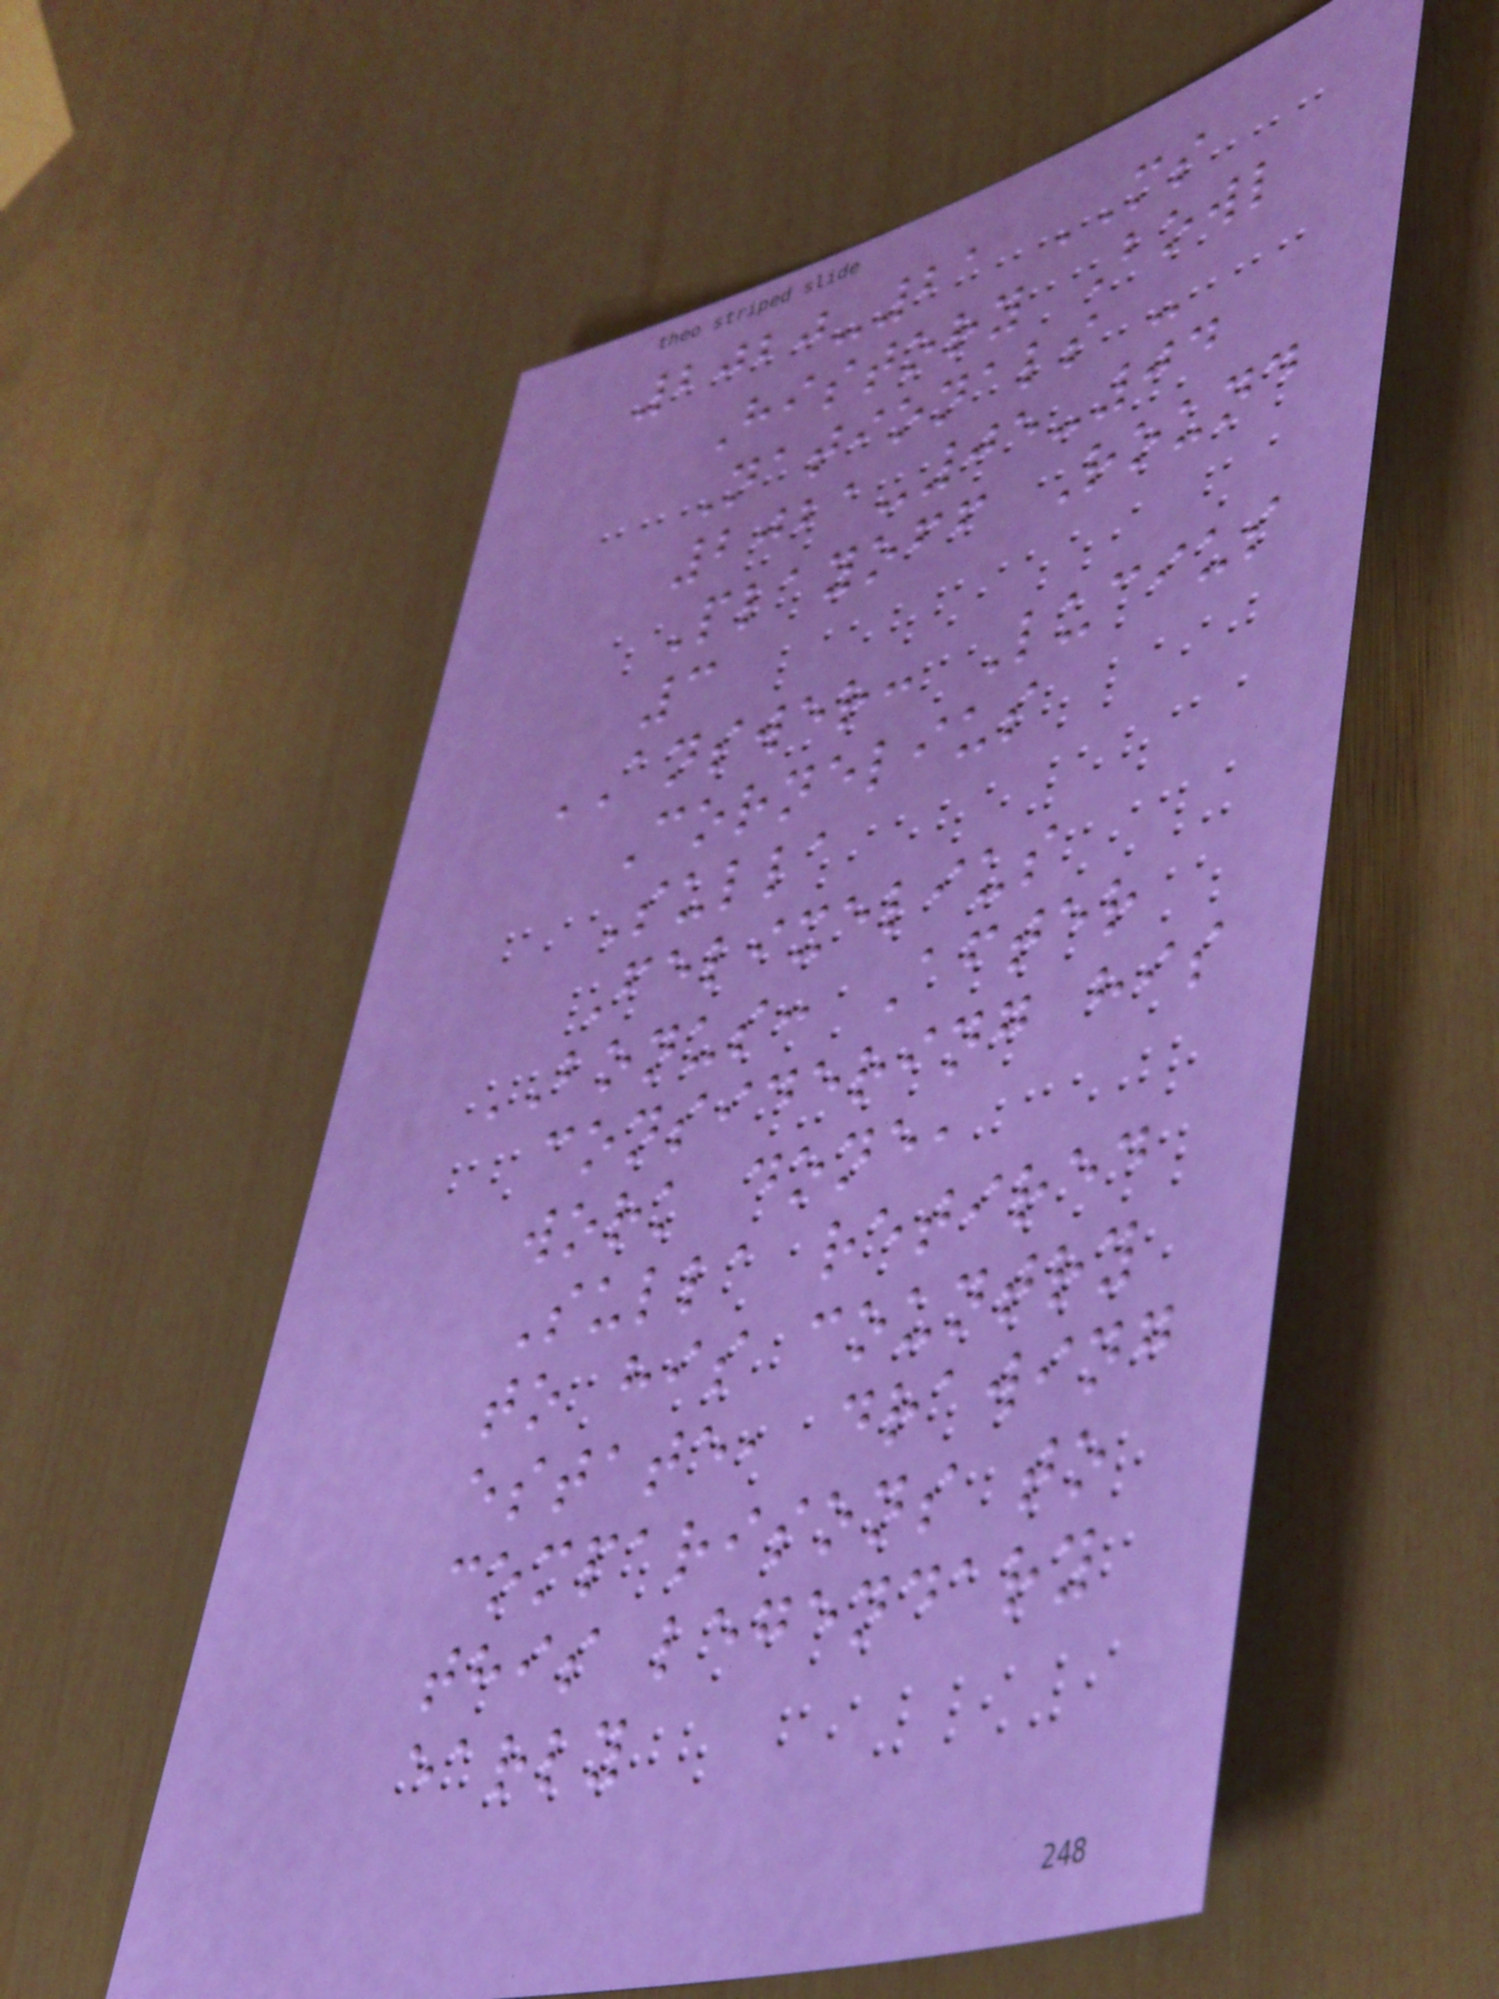2020-21 MS
History Bowl
Nationals -
2021-05-04
Playoff Round
3
ANSWER: Lucius
Cornelius
Sulla
Felixelius
BONUS: After
considering his
work done,
Sulla retired
to his country
estate, drawing
comparisons to
this legendary
early
